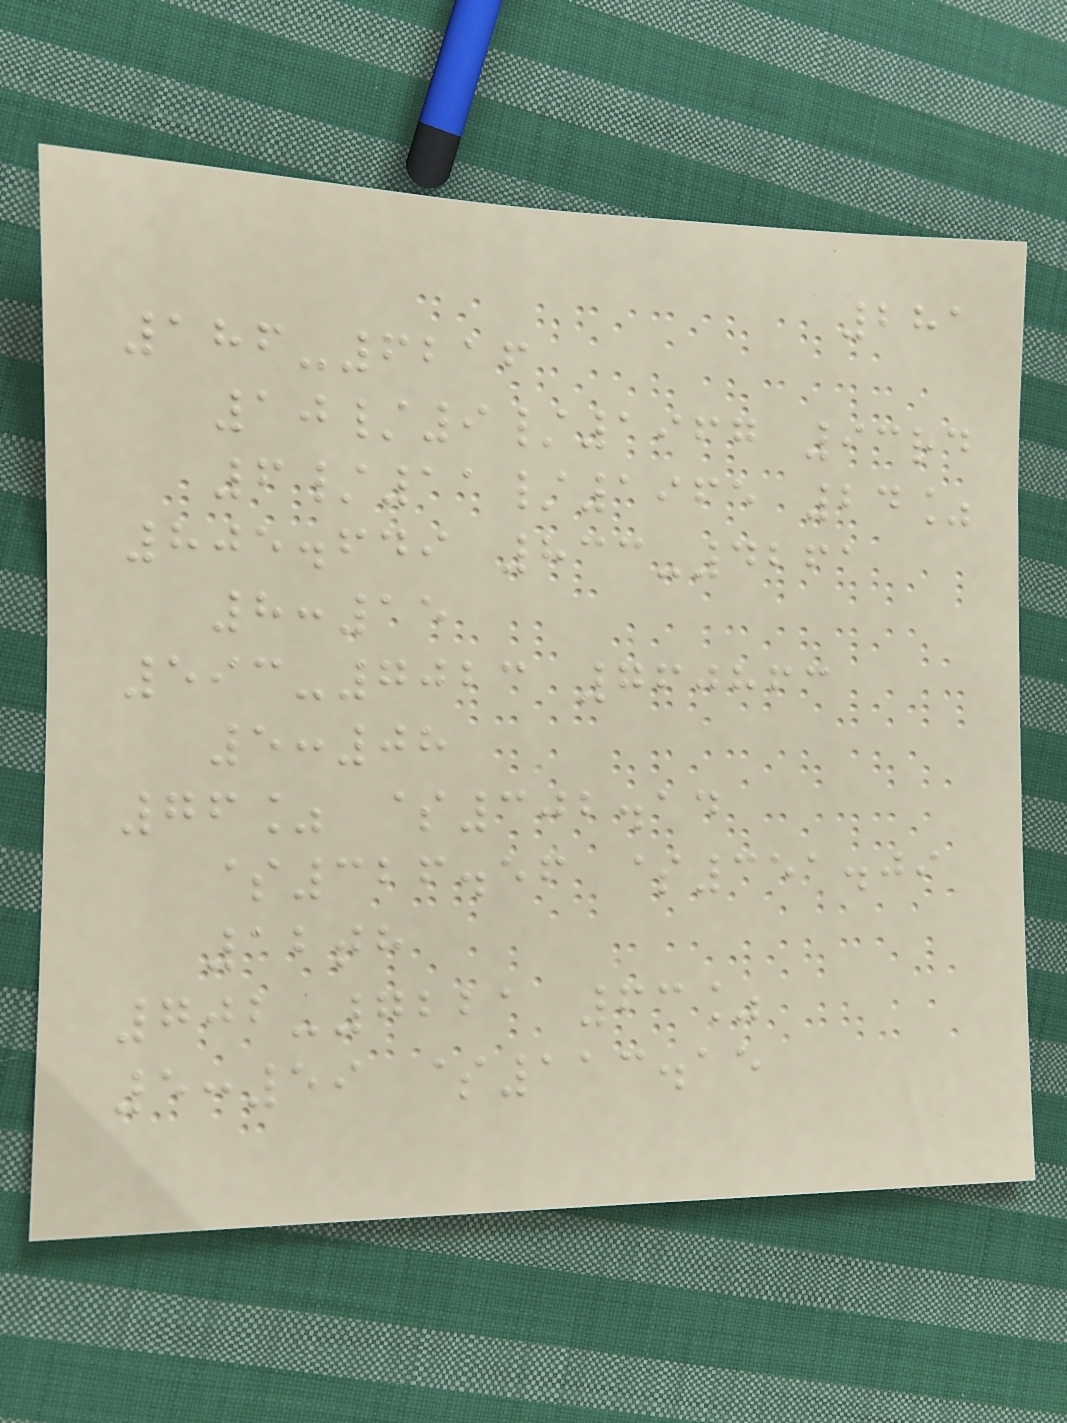281
186-6216
10/9/1967 93rd
6/11/1965 24%
805.649 833-4261
8:15
593-7023 760863
5:08
76% $302.14
$326.56 $351.09
12th
702-7221 63%
5:59 $113.15
